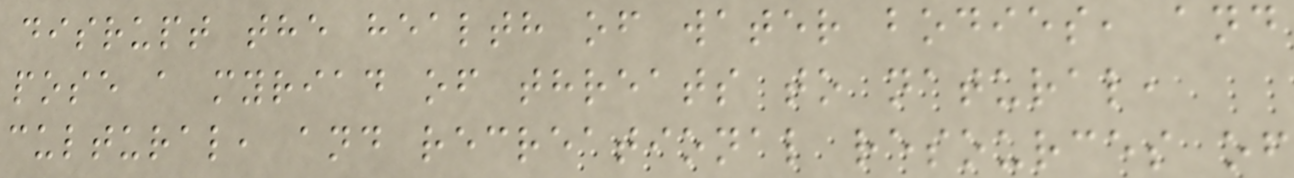disrupt the health of water bodies, and
pose a myriad of threats to natural,
cultural, and recreational resources of
